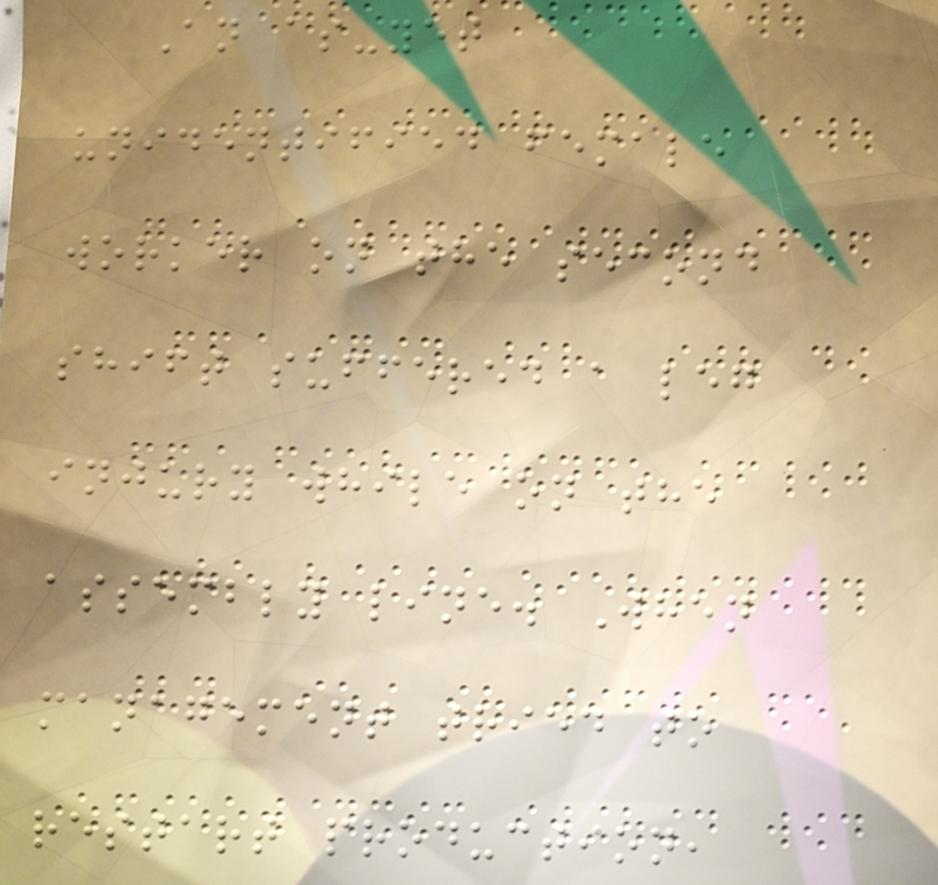An as-yet
unidentified female
worker on the second
shift suffered a leg
injury while on the
assembly line. When
management tried to
restart production,
